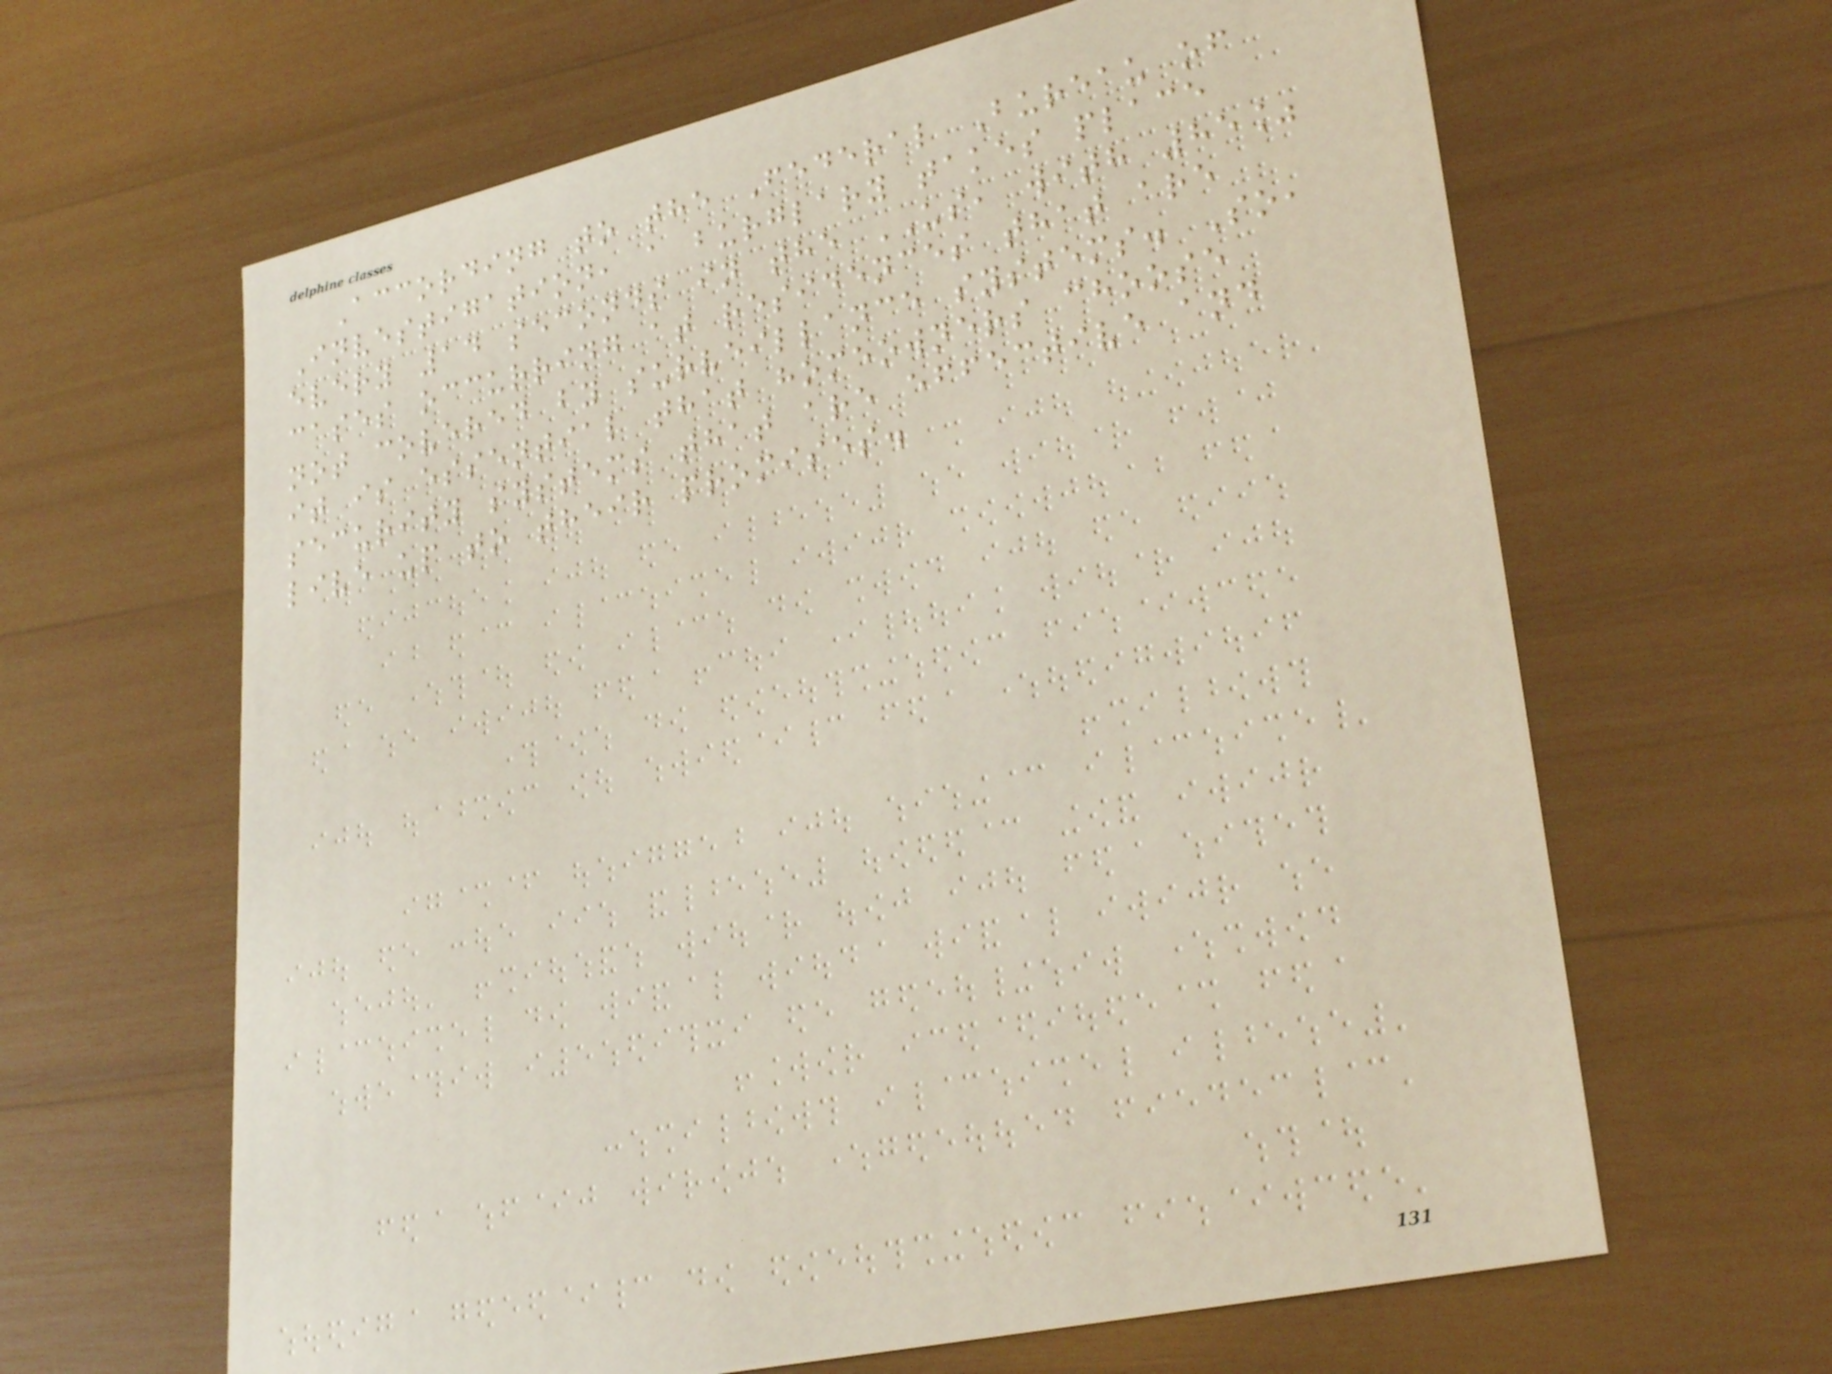According to the Federal Bureau of
Investigation, a burglary takes place
every 14 seconds in the US, with 85%
cases occurring at residences that are
not covered by surveillance systems. So,
it is essential that homeowners choose
security systems that are effective and
live up to their promises.
